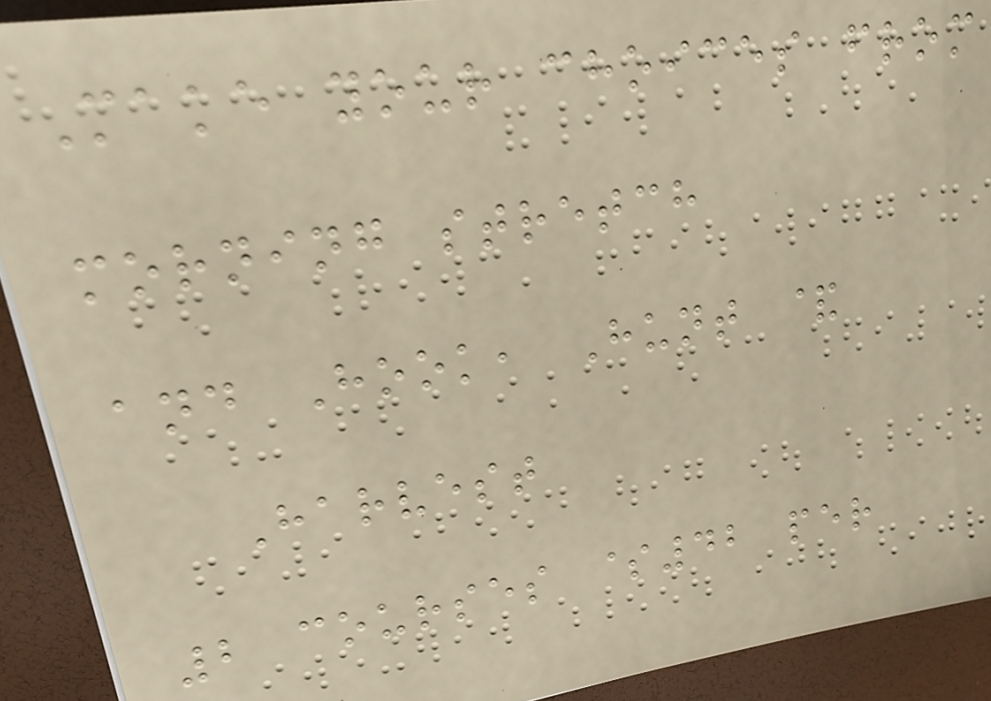Make your choices from
morning stretch
and Hook, Hunt &
Harvest
2 courses $42 per
